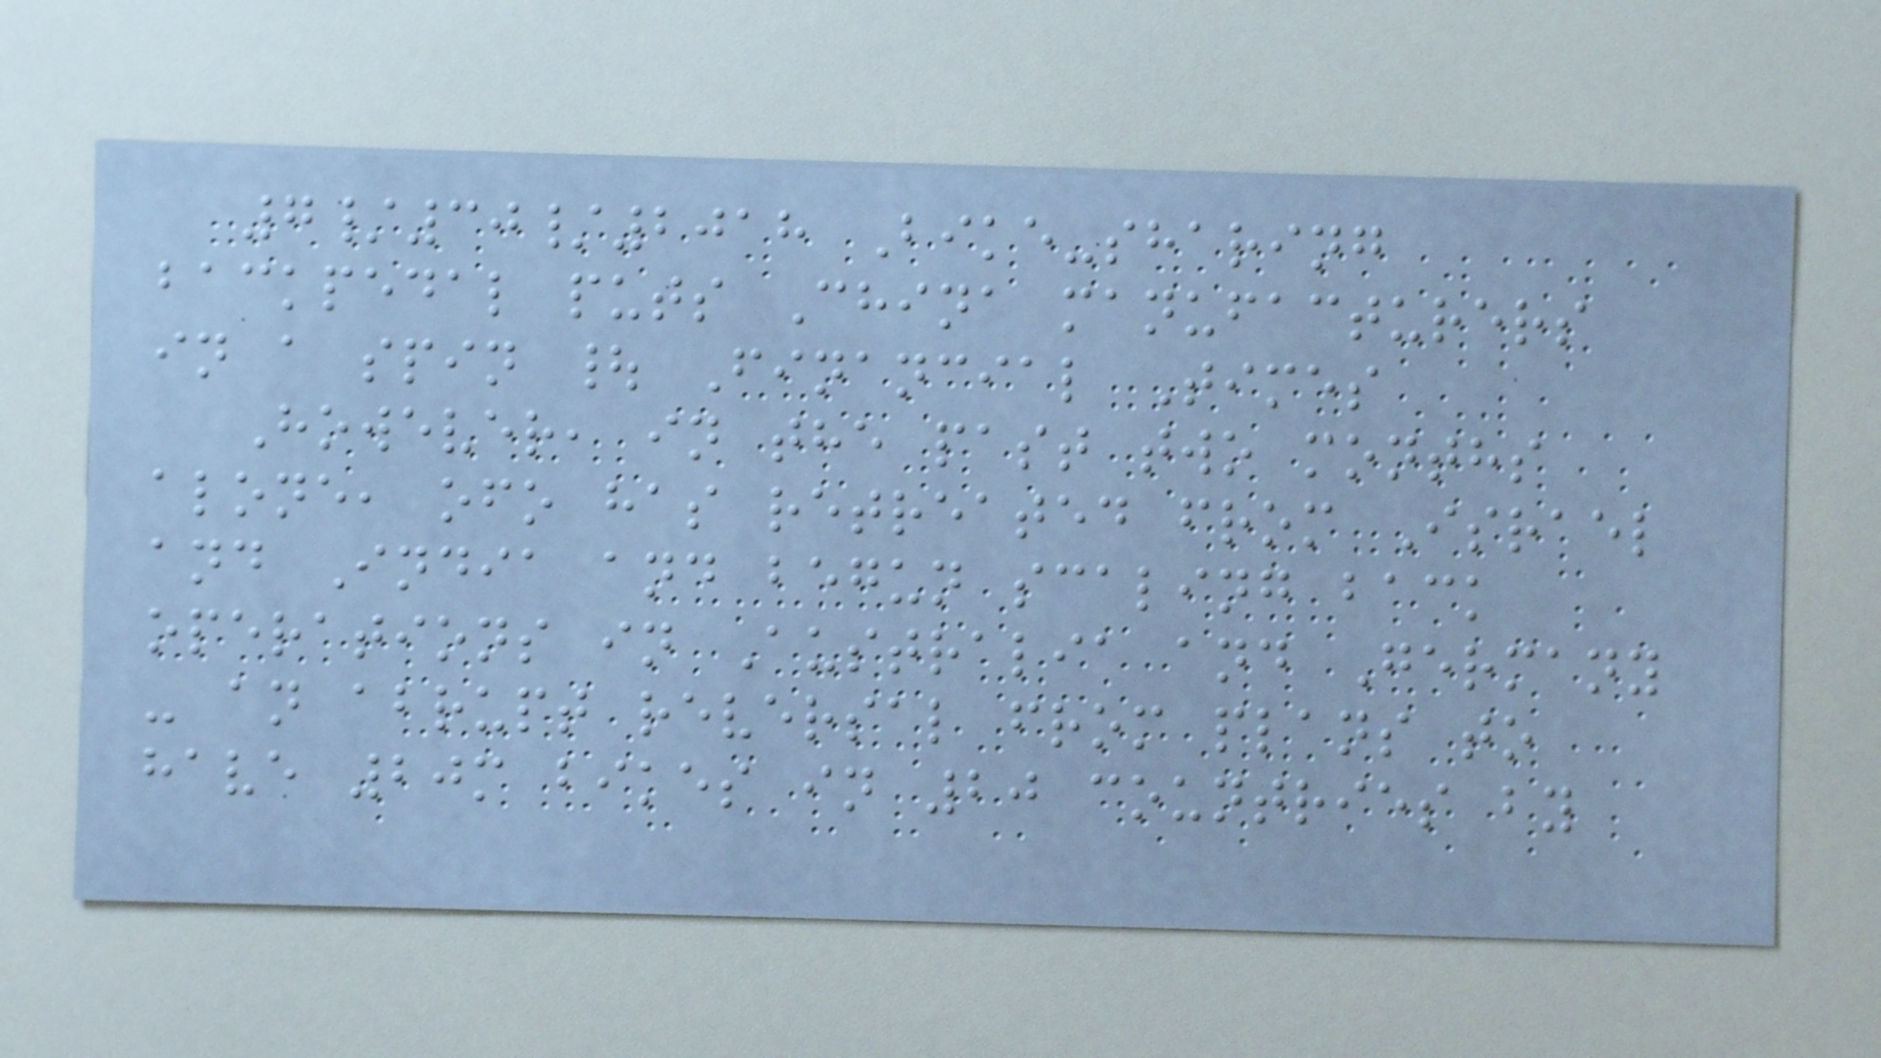7/30/2018 Bike-sharing
backpedal puts China manufacturers
in a spin | Financial Times
However, in the past two months
alone, ofo has retreated from Israel
and India and begun scaling back
operations in Australia and Germany
- an abrupt reversal from plans to
have 20m bikes in 20 countries by
